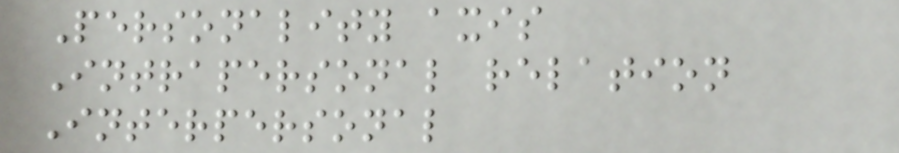Personality axis
Intrapersonal relation
Interpersonal
